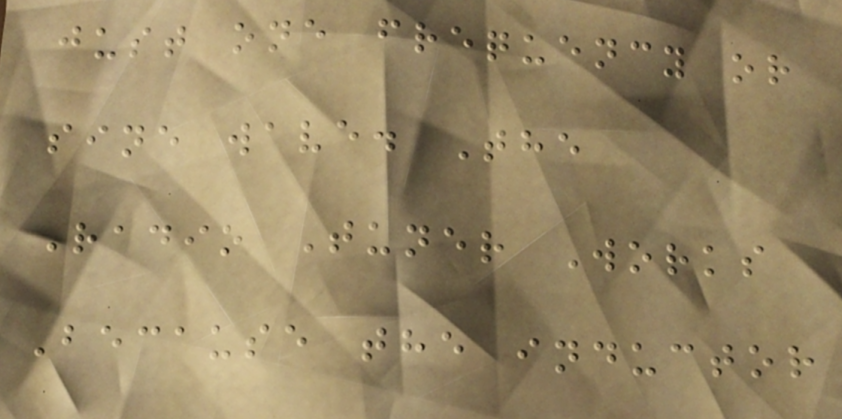just one frequency or
sine wave. The
Radio Tuner Works
Because the inductor
